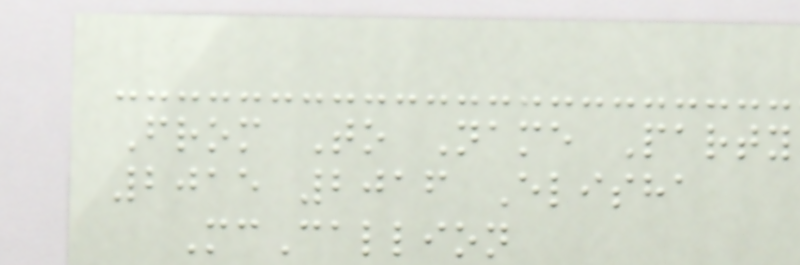From To Name Party
2015 2016 Elisha
McCallion
